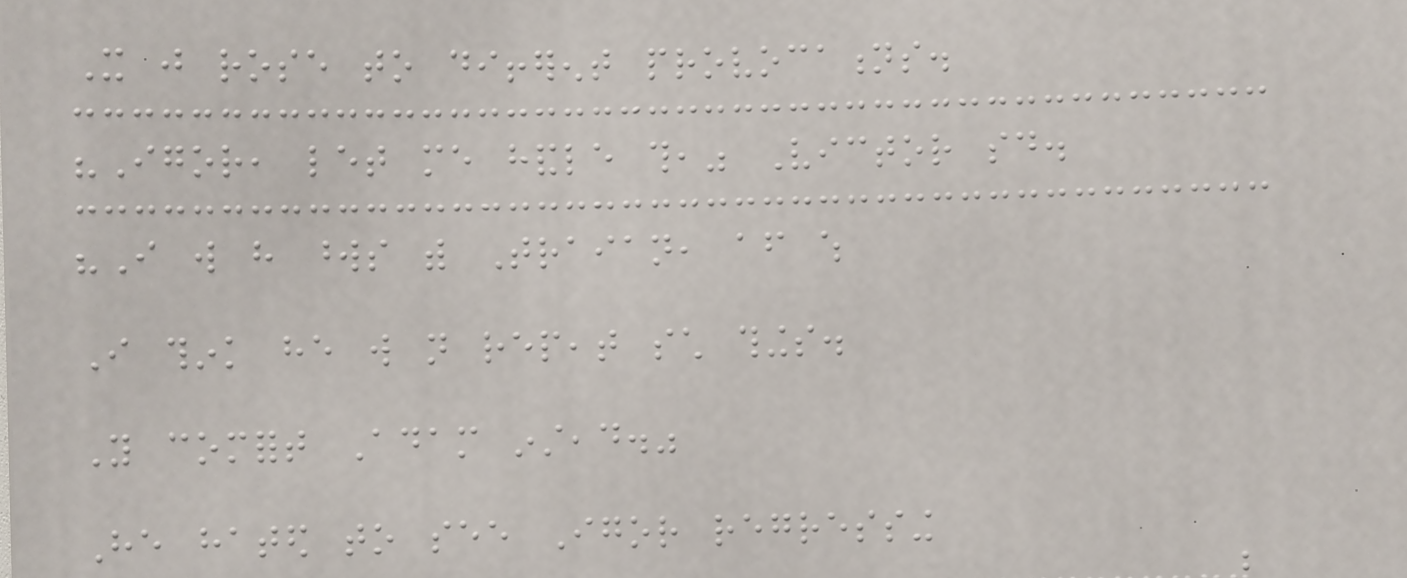It just rose to different provocations.
"Igor, let me handle this," Victor said.
"I will have words with Traian, after which
I think he will not repeat such things.
You comfort Adam instead."
He hated to see Igor regressing
